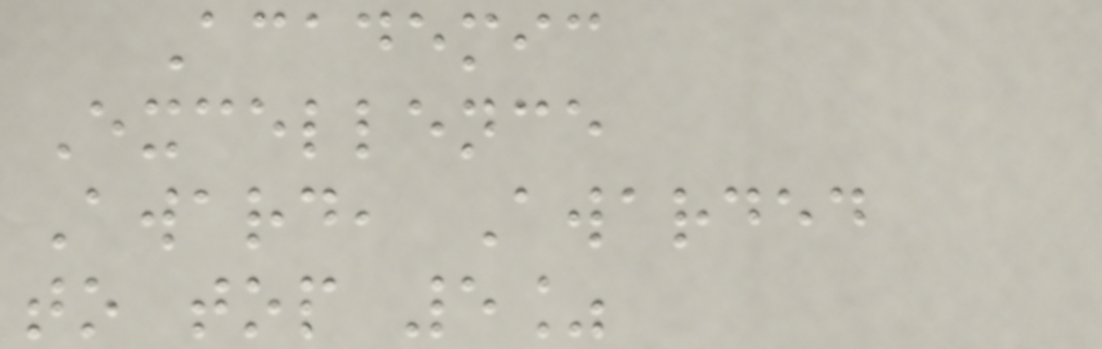Academic
Excellence
Award, Awarded
to top 5%
